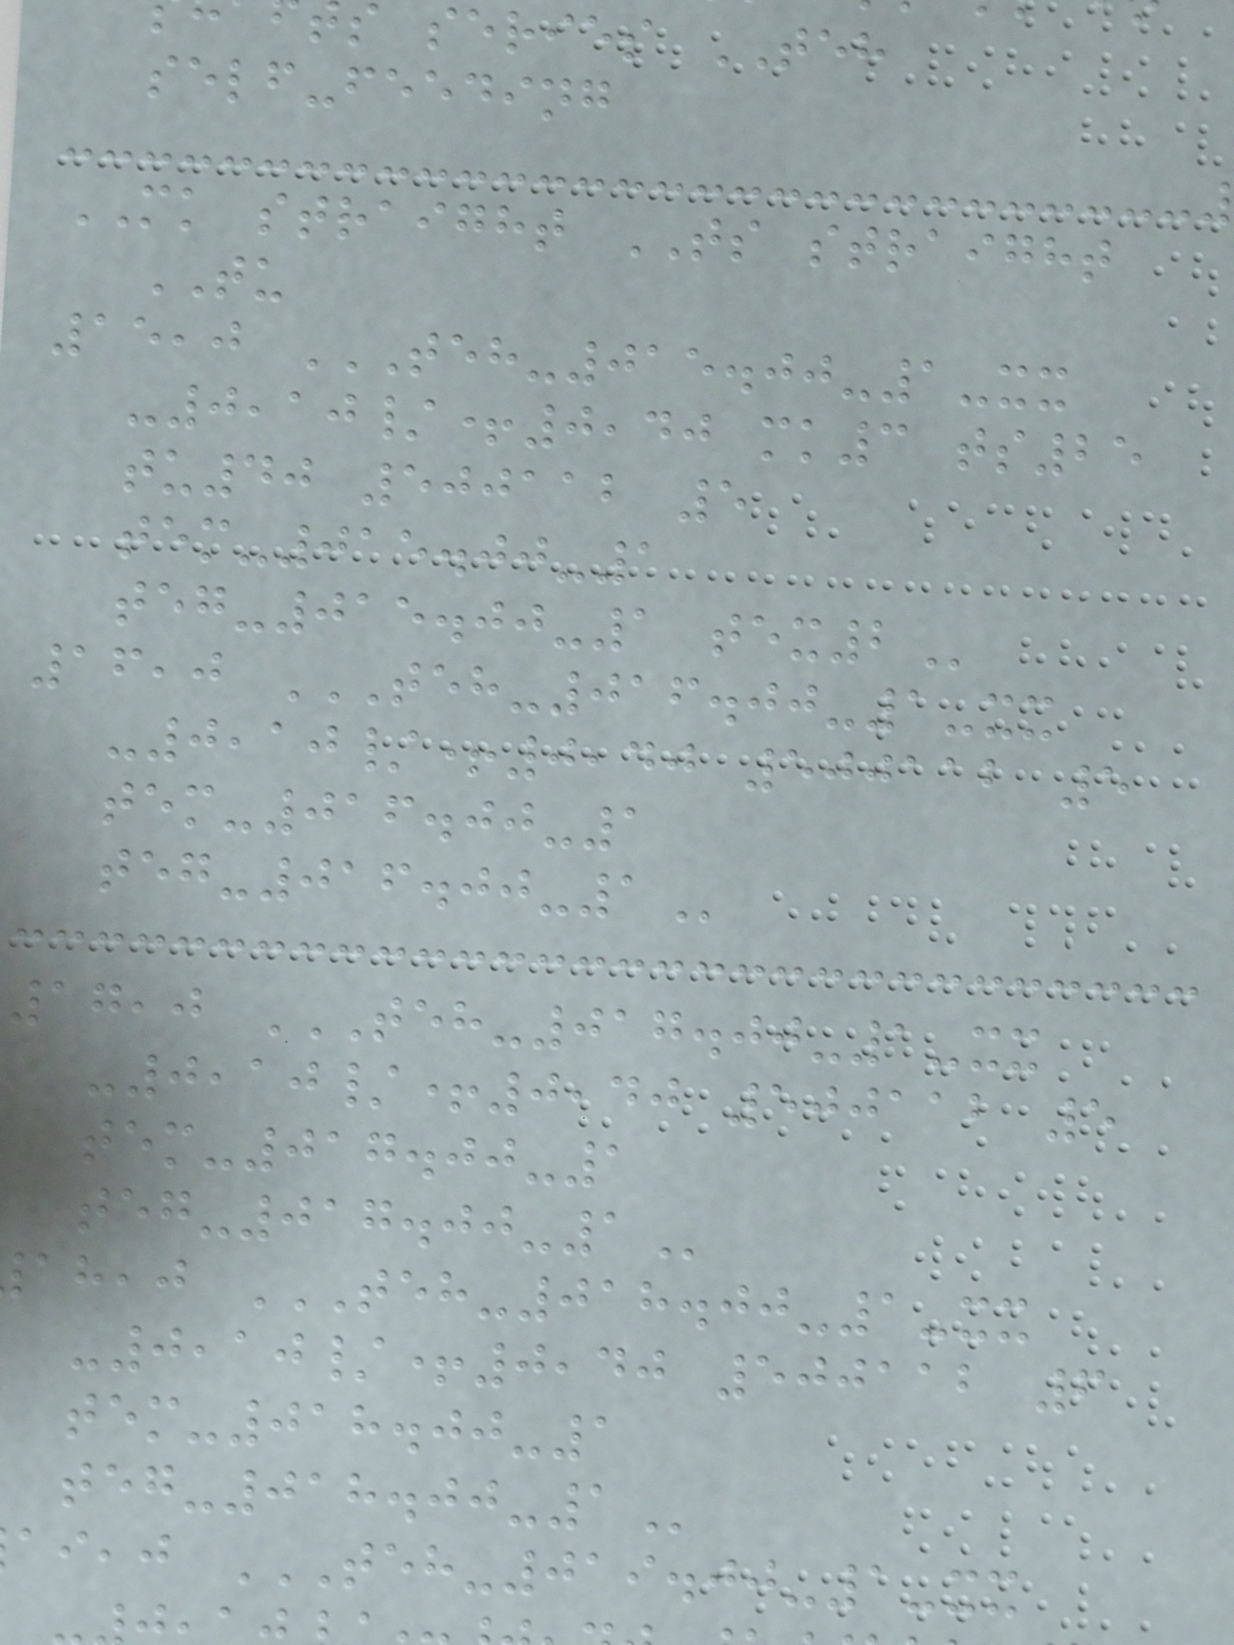series TEH
self-feeding
MK straight TS straight
TU
15,0 TEH-015.00-1-XX
-0,10/+0,40 mk3 ts25
tu40 500112 5
tem-015.00-1
teg-015.00-1
16,0 TEH-016.00-1-XX
-0,10/+0,40 500112 5
tem-016.00-1
17,0 TEH-017.00-1-XX
-0,10/+0,40 500112 5
tem-017.00-1
-0,10/+0,40 500112 6
tem-018.00-1
